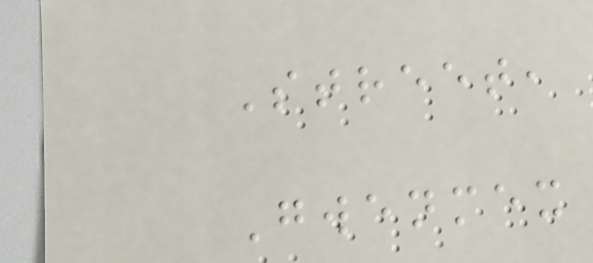Street,
Gwenmex
